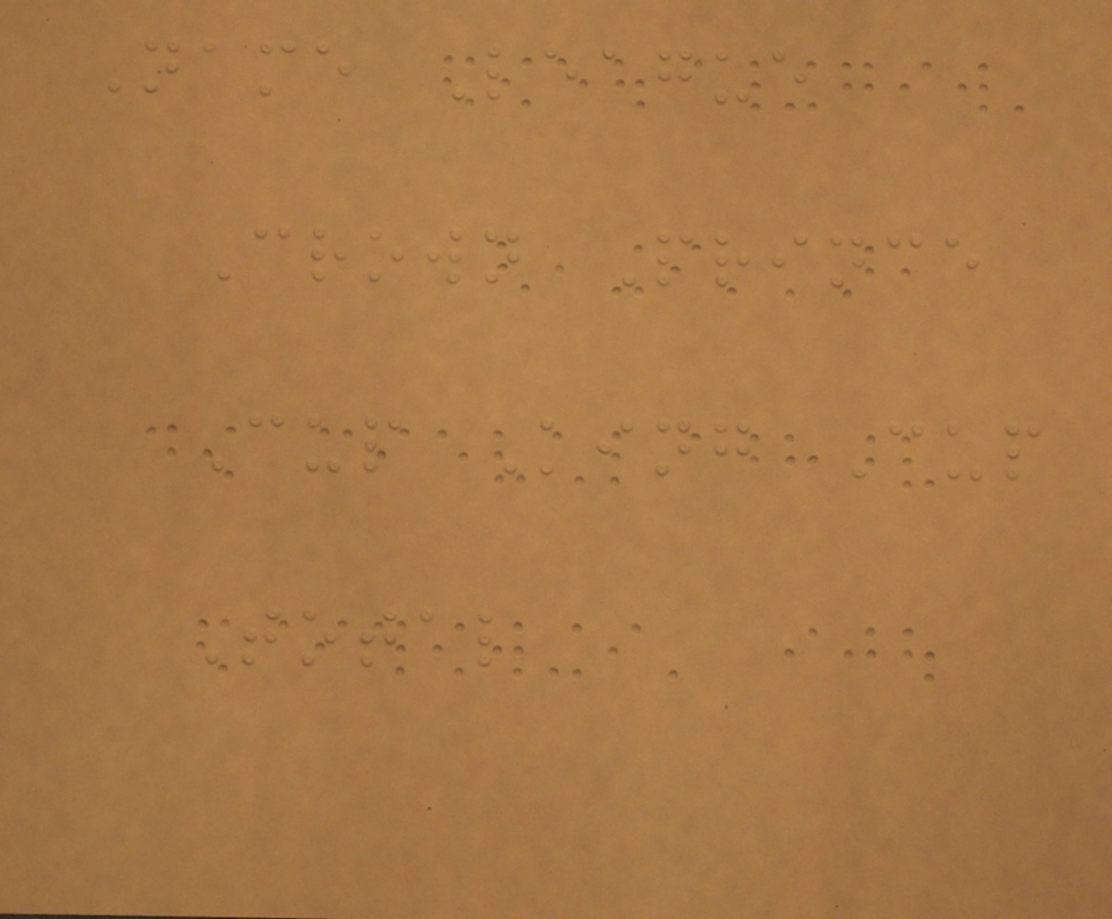Name League
Crown Prince
Cup King Cup
Total
